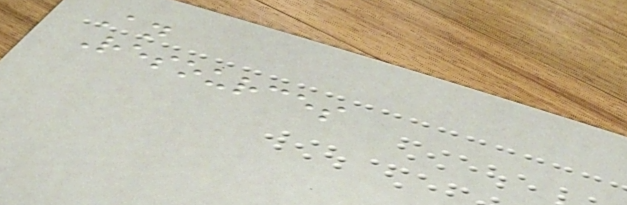An
Resources
